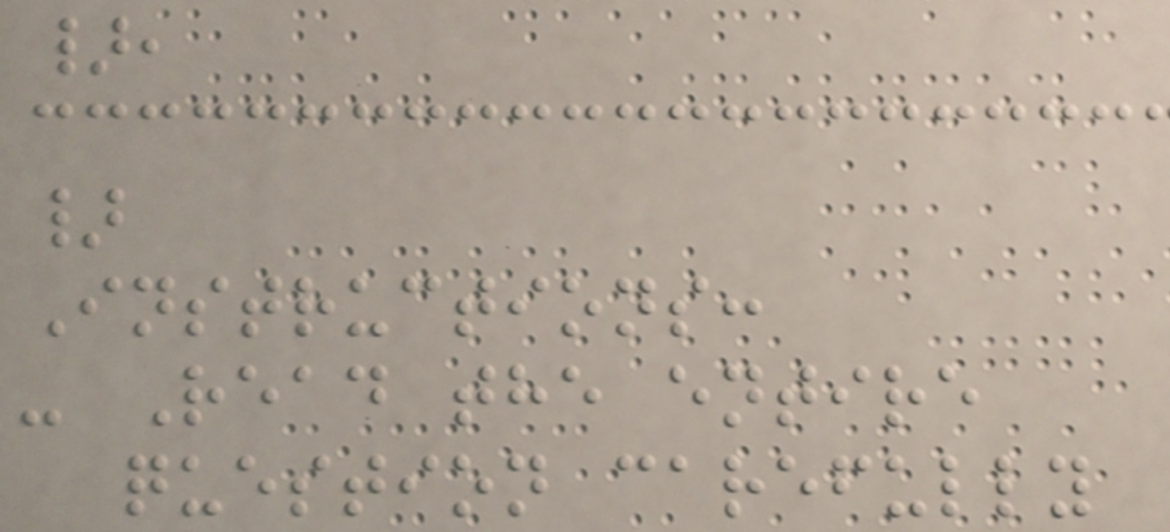},
}
Instructions:
- Read the entire
question carefully
